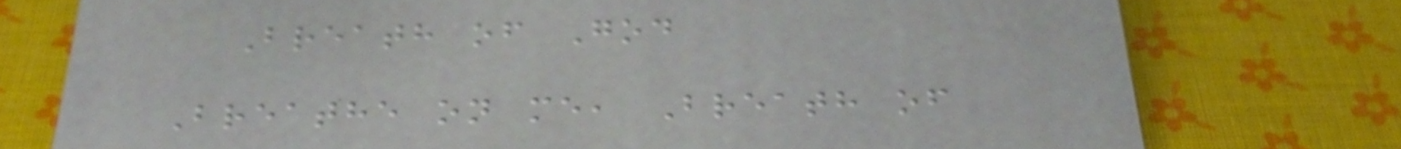Breath of God
Breathe on me, Breath of
